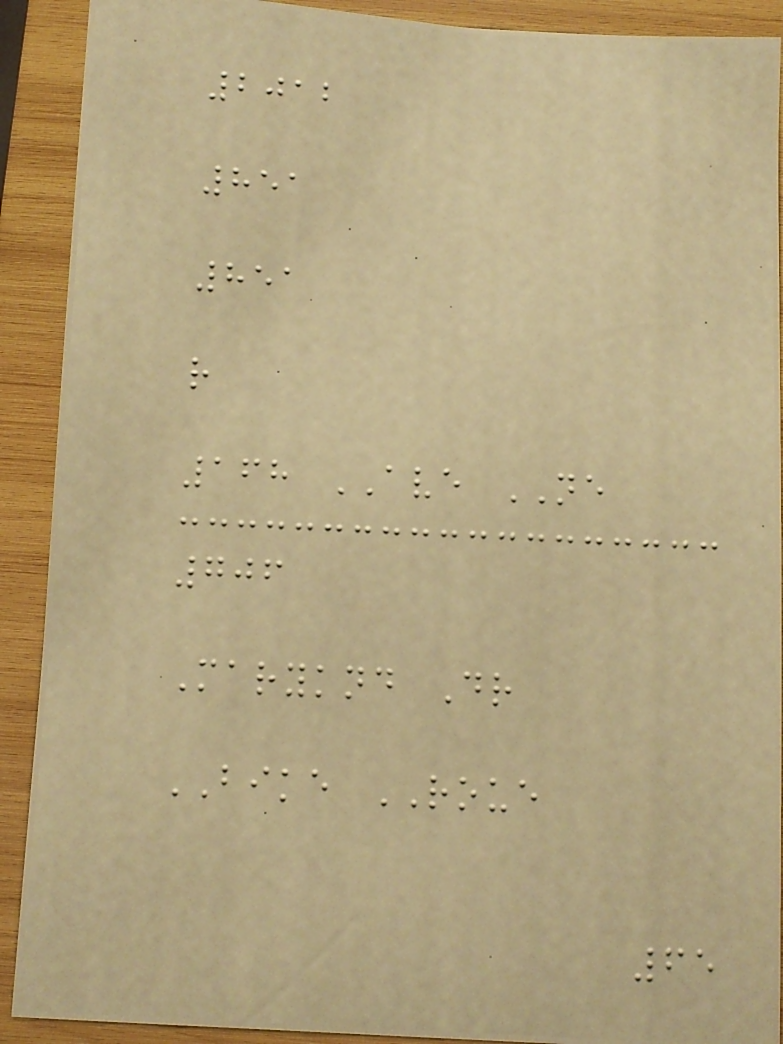2012
851
851
r
168 AVE NE
706
Maryknd Dr
BIKE ROUE
65
